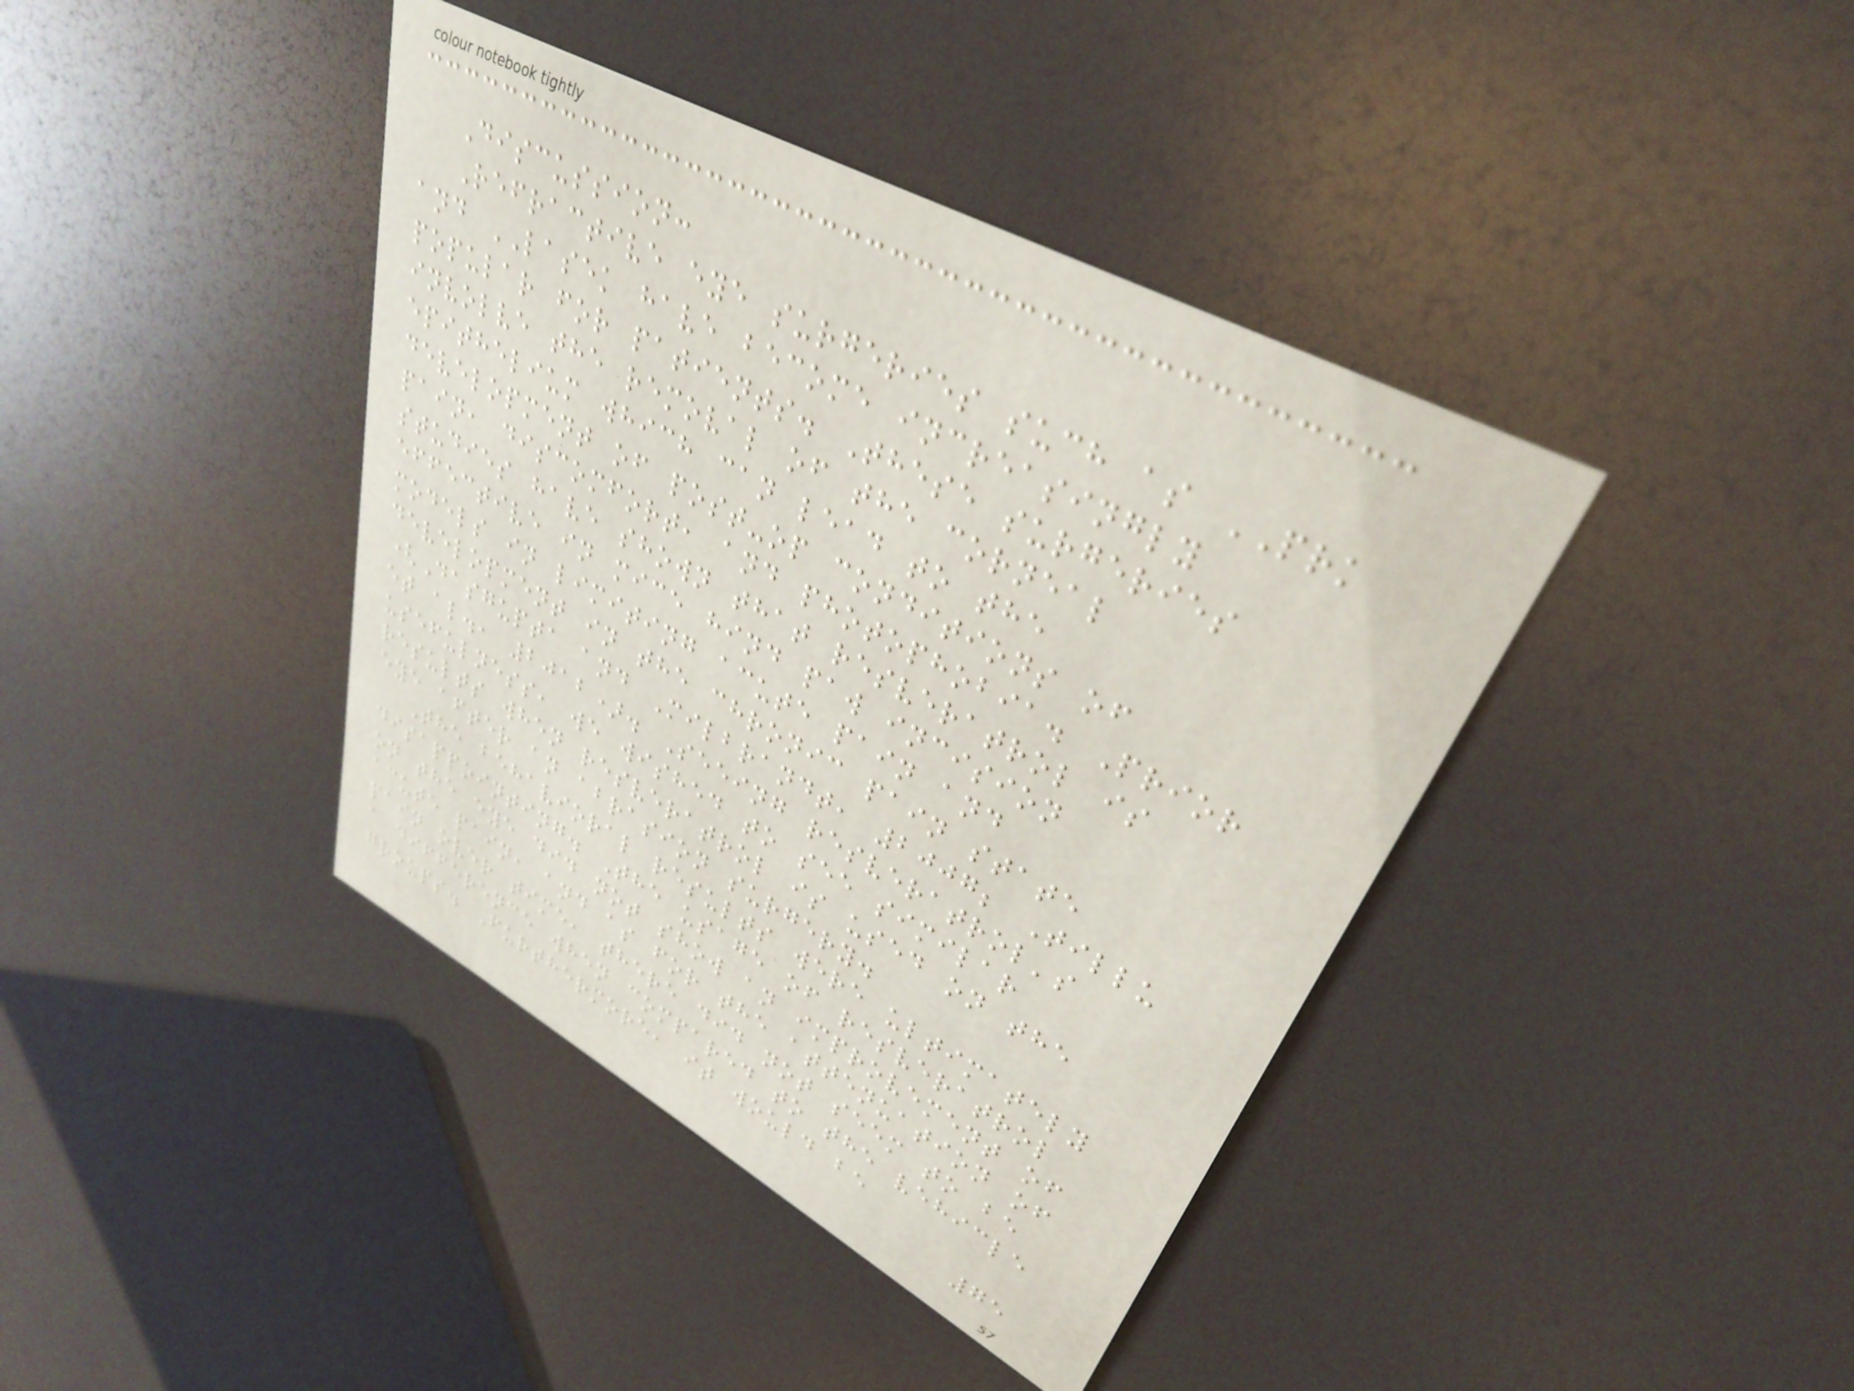Discussion:
Refractive eye surgeries such as PRK
and LASEK have become increasingly
popular for patients. These surgeries
involve the removal of the corneal
epithelium which can lead to the
development of post-op conditions of
pain, discomfort, and photophobia. Prior
studies have shown that resveratrol is
effective in mice hind paw incision
models in limiting acute pain and
development in the chronic pain state
(Dasgupta and Milbrandt, 2007; Tillu
et al., 2012). Seeing resveratrol's
usefulness, we wished to see similar
results when resveratrol is used on the
eye after an abrasion surgery.
The behavioral results were ultimately
disappointing. The usage of resveratrol
on the eye did not show an improvement of
acute pain, and as for the attenuation of
pain over time, there did not seem to be
a difference when compared to the vehicle
groups. Furthermore, it would be
75
